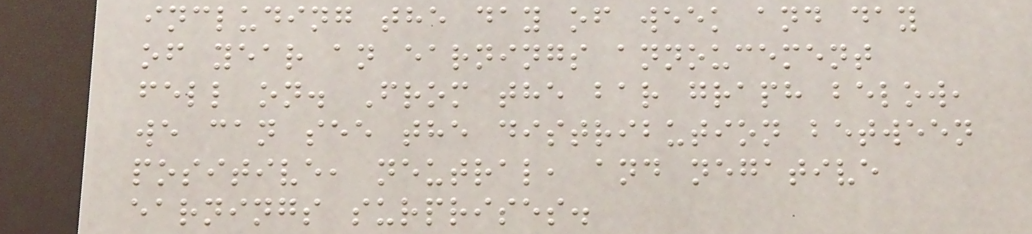including the day of week and day
of year an earnings annoucement
fell on. From the bar graph below,
we can see the distribution between
positive, neutral, and negative
earnings surprises.
